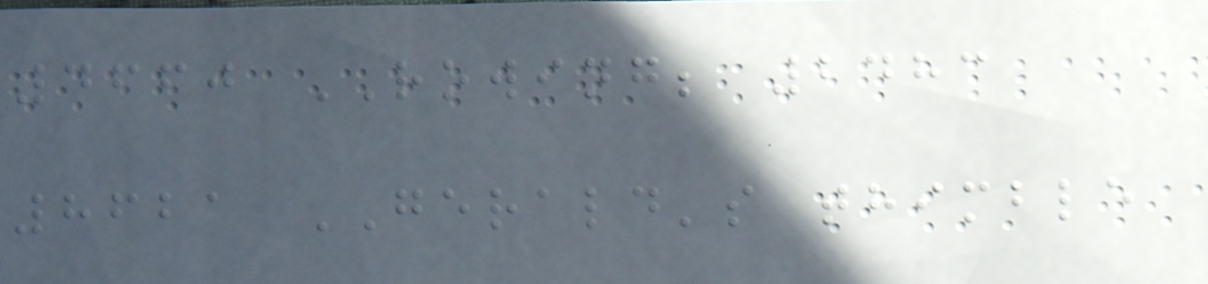4660 ROWING; 2483
8621 GERALD's thimble
